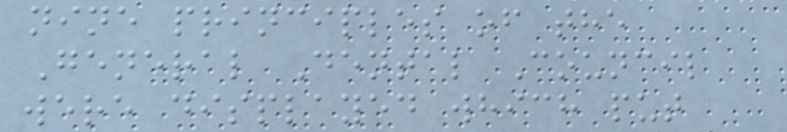nine principles of the
General Dental Council
were displayed which put
